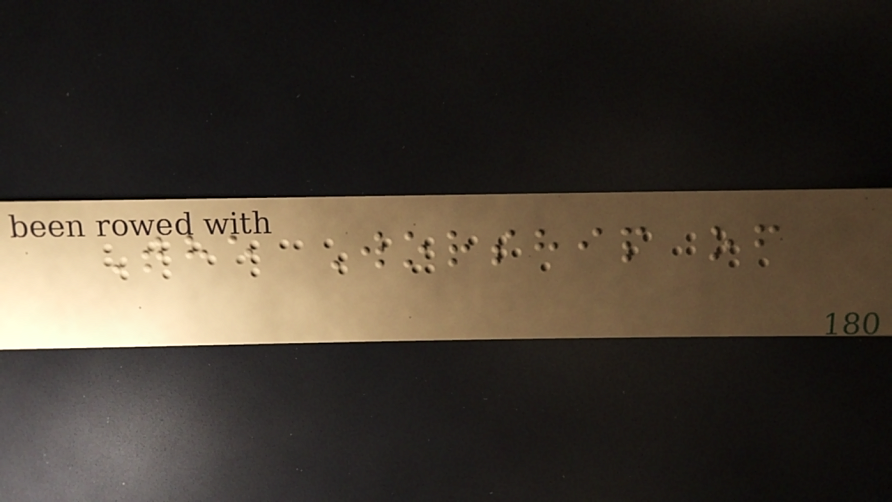The Worship of
